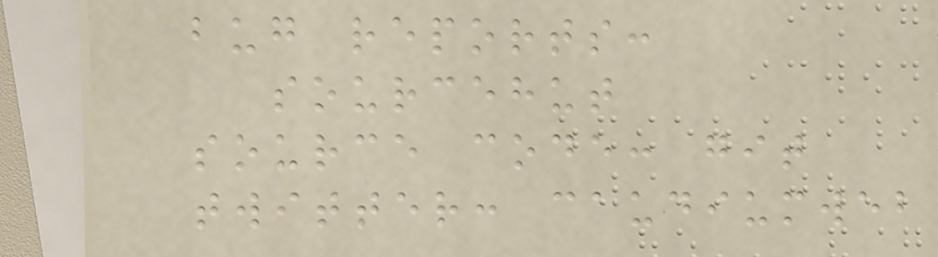bug reports:
sourcehut
source code: git
twitter: caudiumweb
